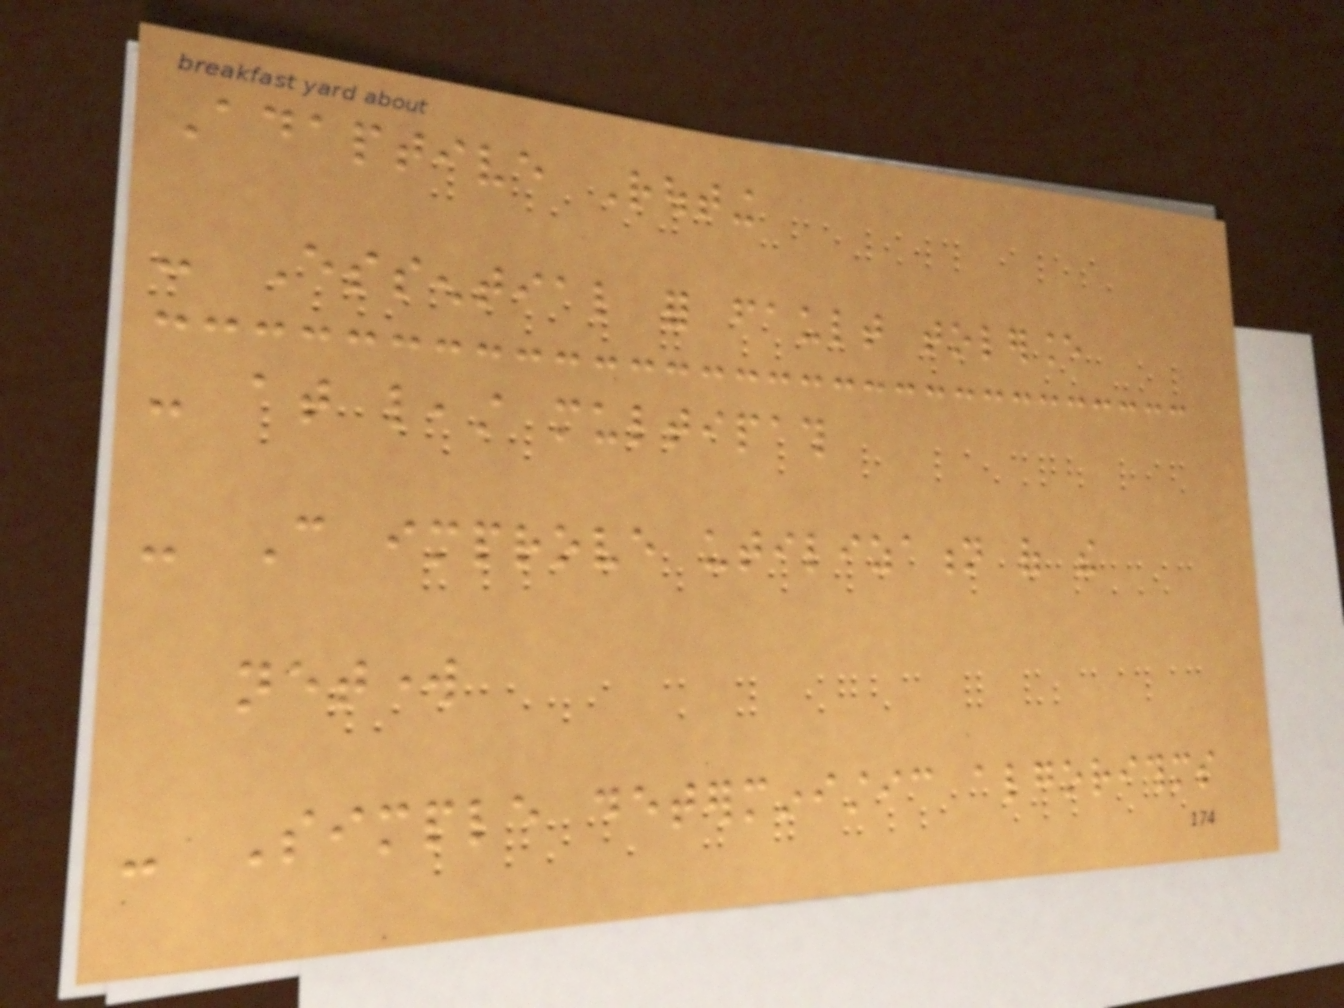Adaptive Routing
- Essential for fault tolerance
- at least multipath
- Can improve utilization of the
network
- Simple deterministic algorithms
